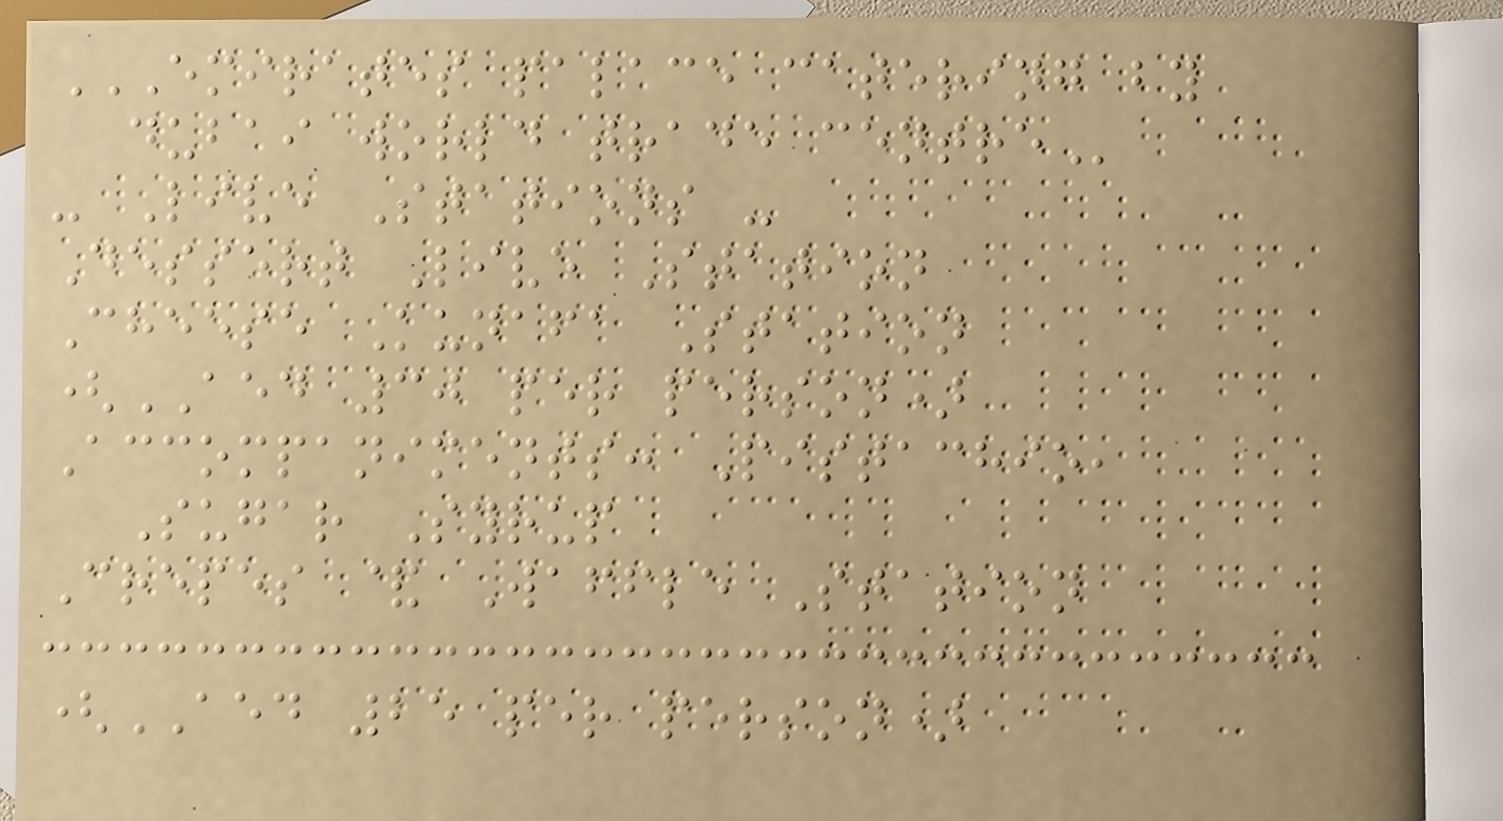EMIRATES PALACE CATERING BY
DUBAI WORLD TRADE CENTRE
- Live Stations -
Dessert Live Station
Cheese Kunafa Station
(AED 30 per person)
Accompaniments: Pistachio,
Sugar Syrup
Crepes & Waffle Station
(AED 25 per person)
